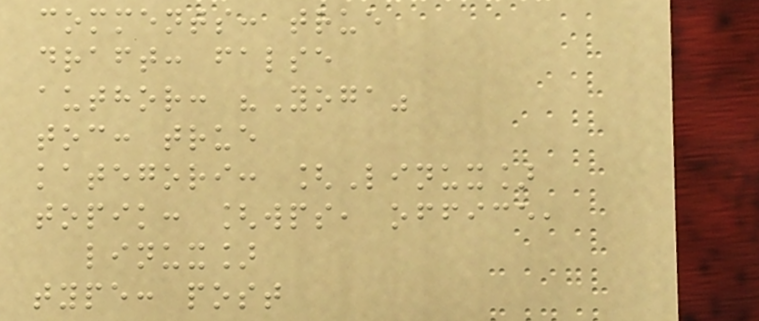comments: true
draft: false
author: "Yoga"
toc: true
kategori: [Linux]
topik: [wps, office,
linux]
type: post
